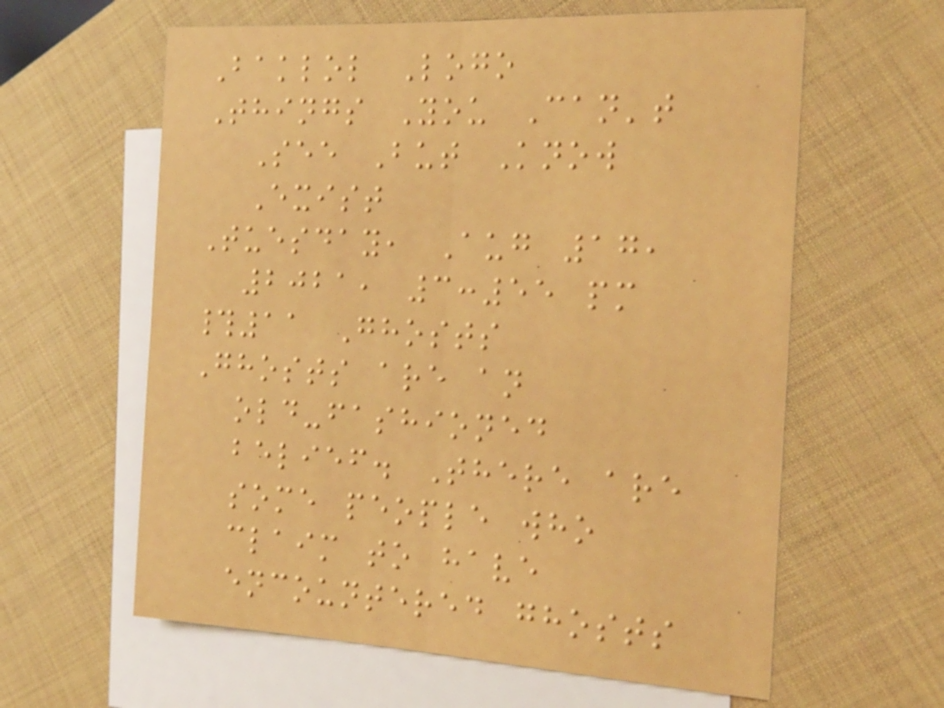Baklol Logo
Things You Can't
See But Know
Exist
Tuesday, Aug 17,
2021, 3:55 pm
#11 Ghosts
Ghosts are an
old-fashioned
belief. There are
some people who
claim to have
encountered ghosts
